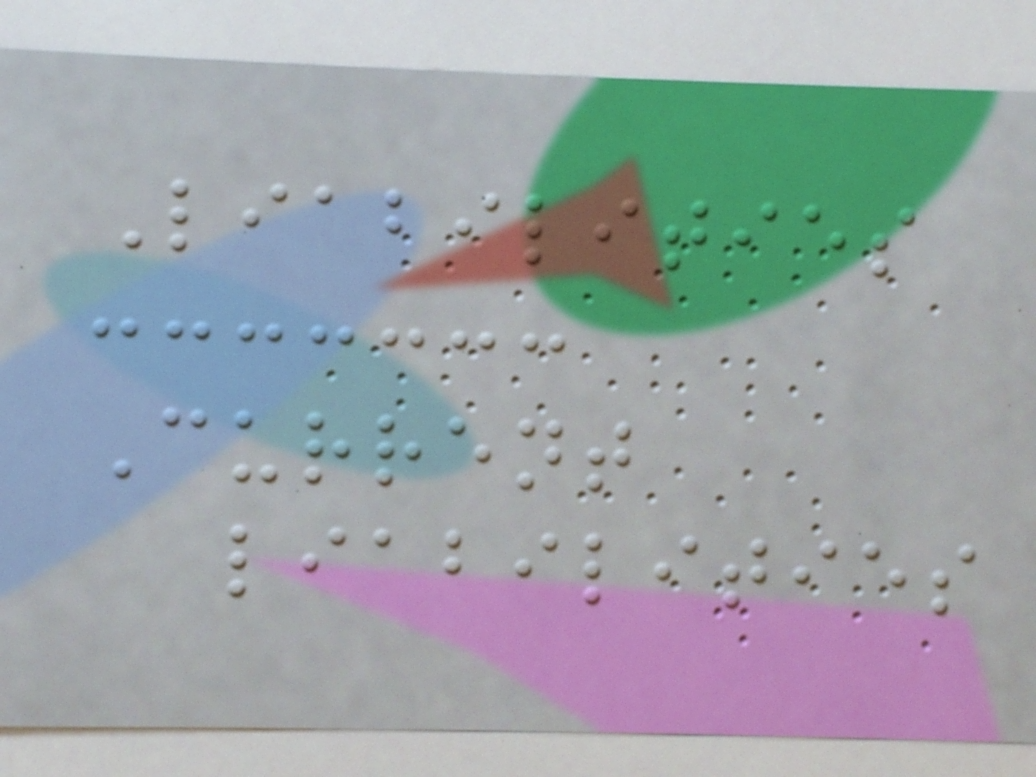Liabilities
Current
liabilities
